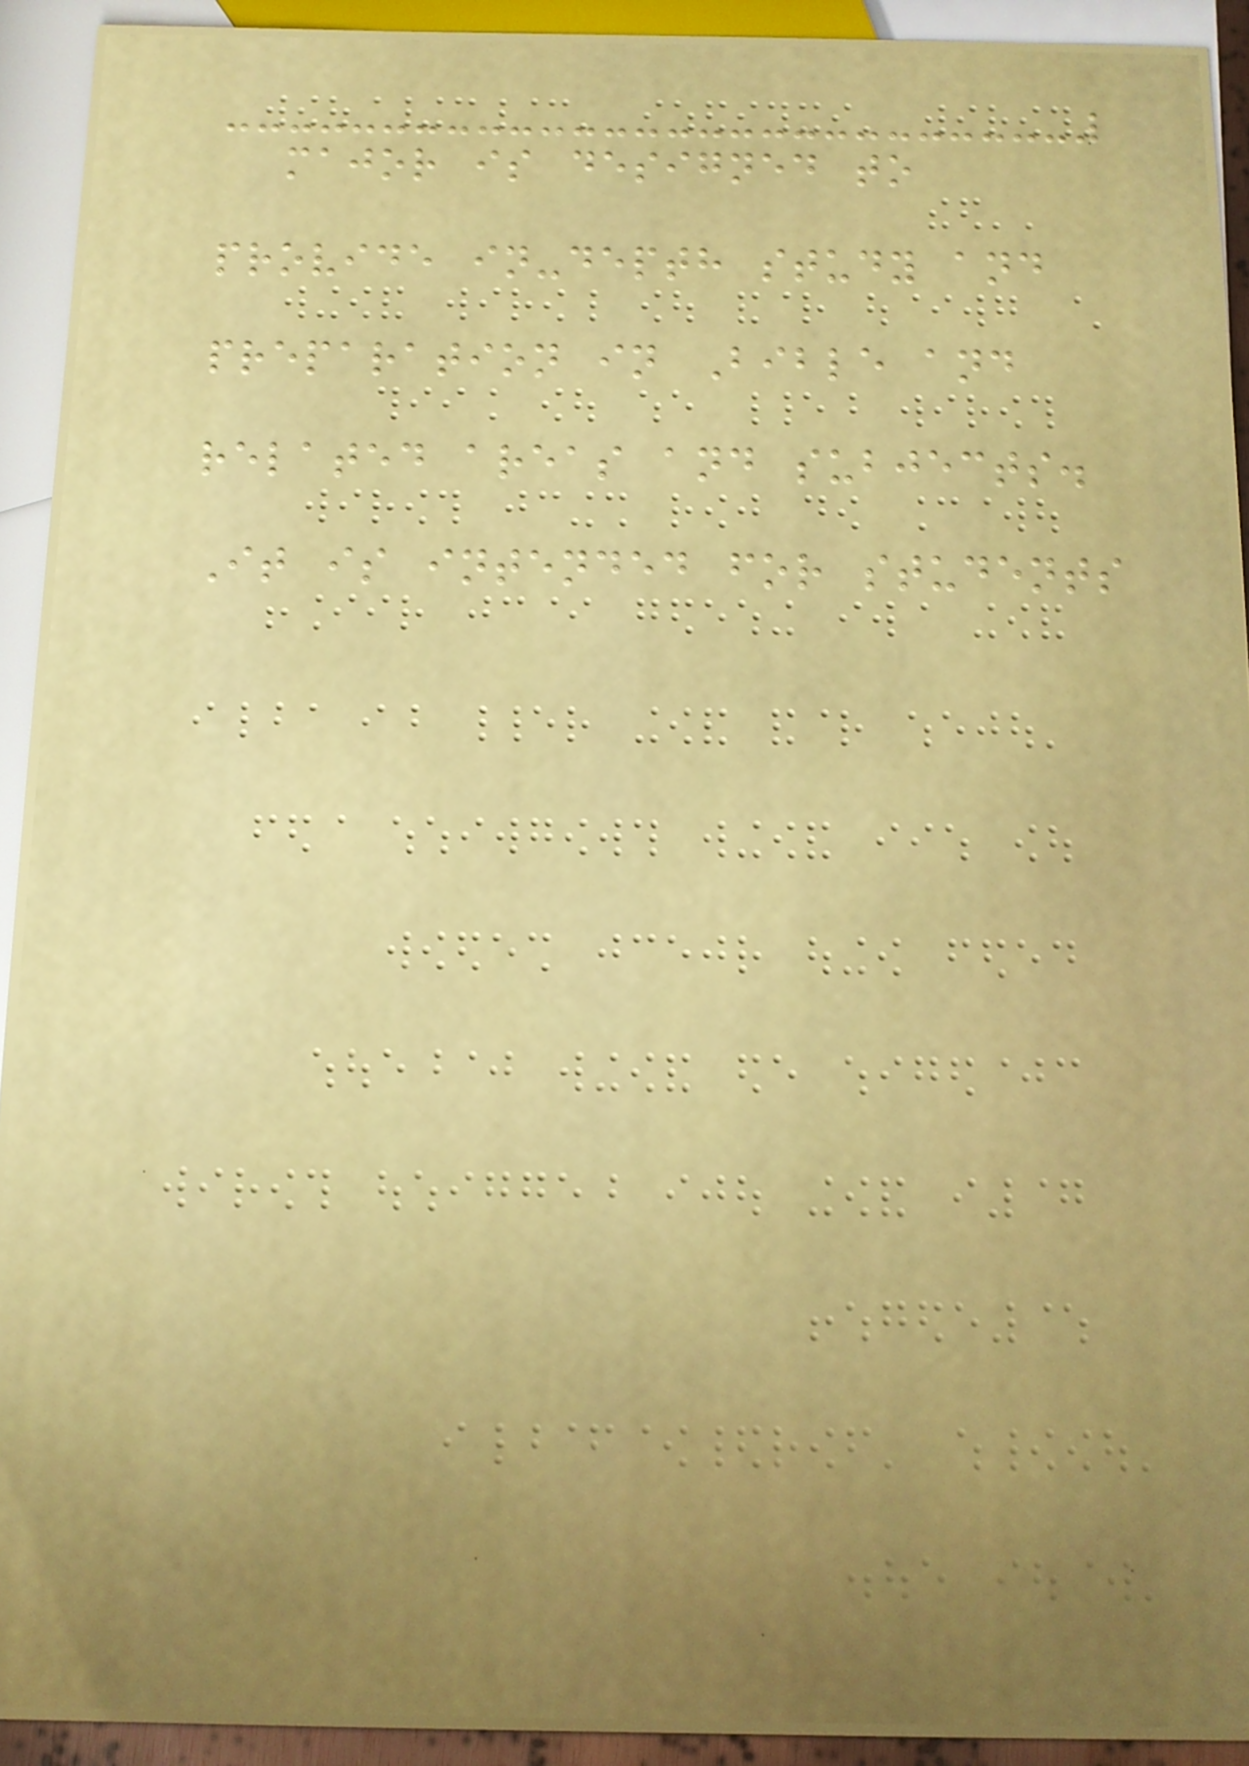major is designed to
provide in-depth study and
preparation in Bible and
related areas and subjects.
It is intended for students
